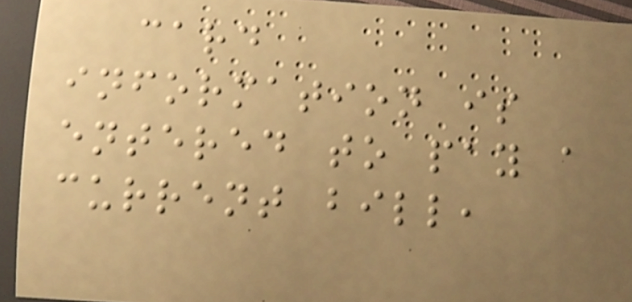card
information is
entered to pay a
current bill,
